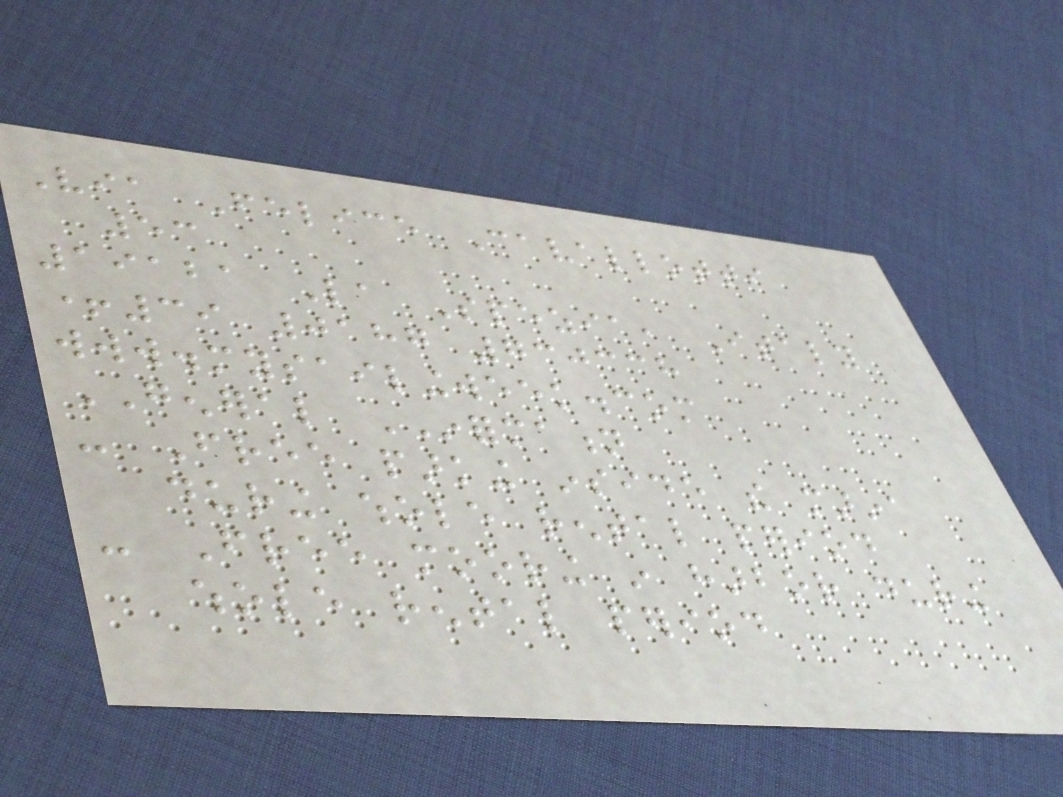Via Felice Cavallotti
53
19121 La Spezia, Italy
+39 0187 730338
www.mysailingweek.com
GENERAL INFORMATION
- Free parking inside the marina
during whole rental period
- Free mooring in harbor during
whole rental period
